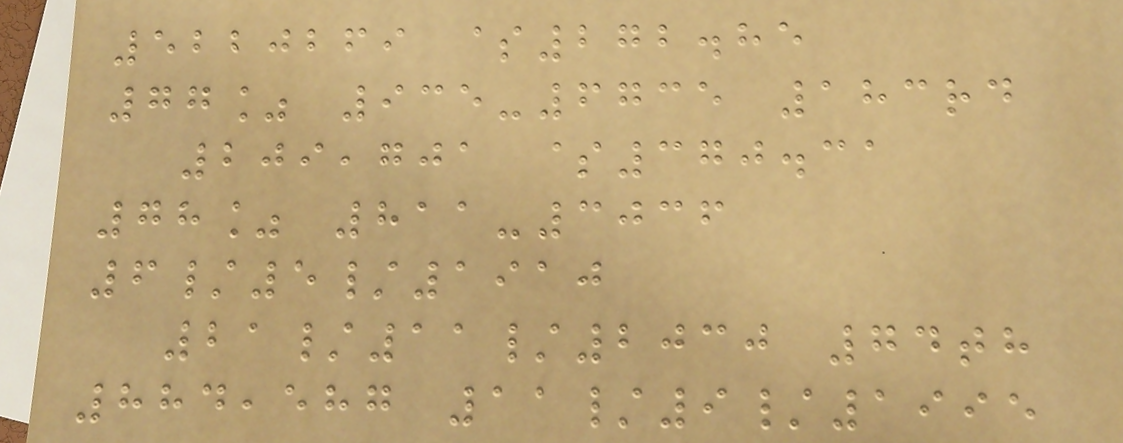5220269 $272.85
77% 935-6735 183rd
209,701 $370.31
78% 811-3036
6/5/1910
21/11/2030 74th
884,587 11/9/1995
